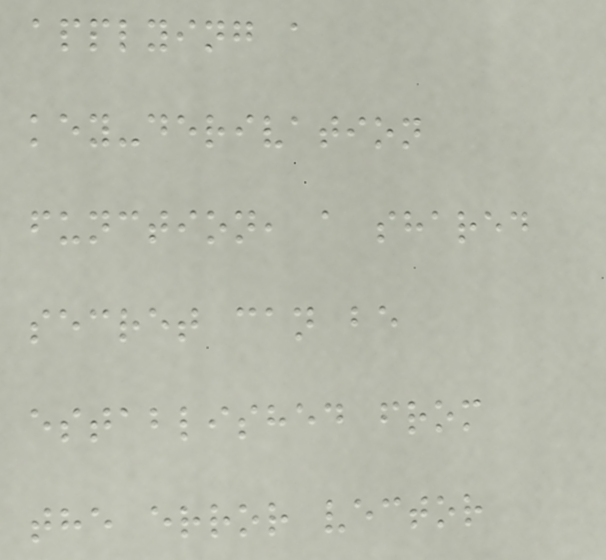applying a
key-derivation
function, a shared
secret can be
established from
the error vector
